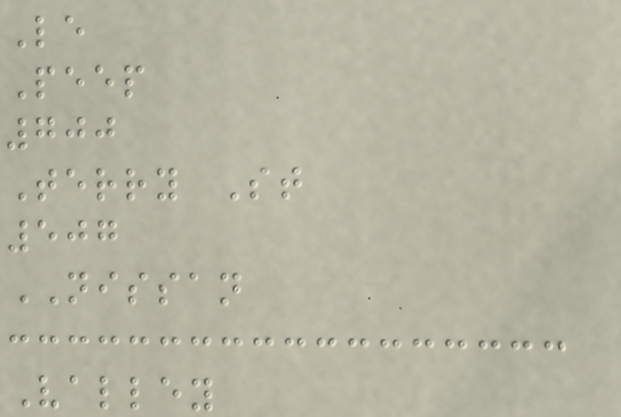Le
Peep
700
Terry St
507
NISSAN
Valley
